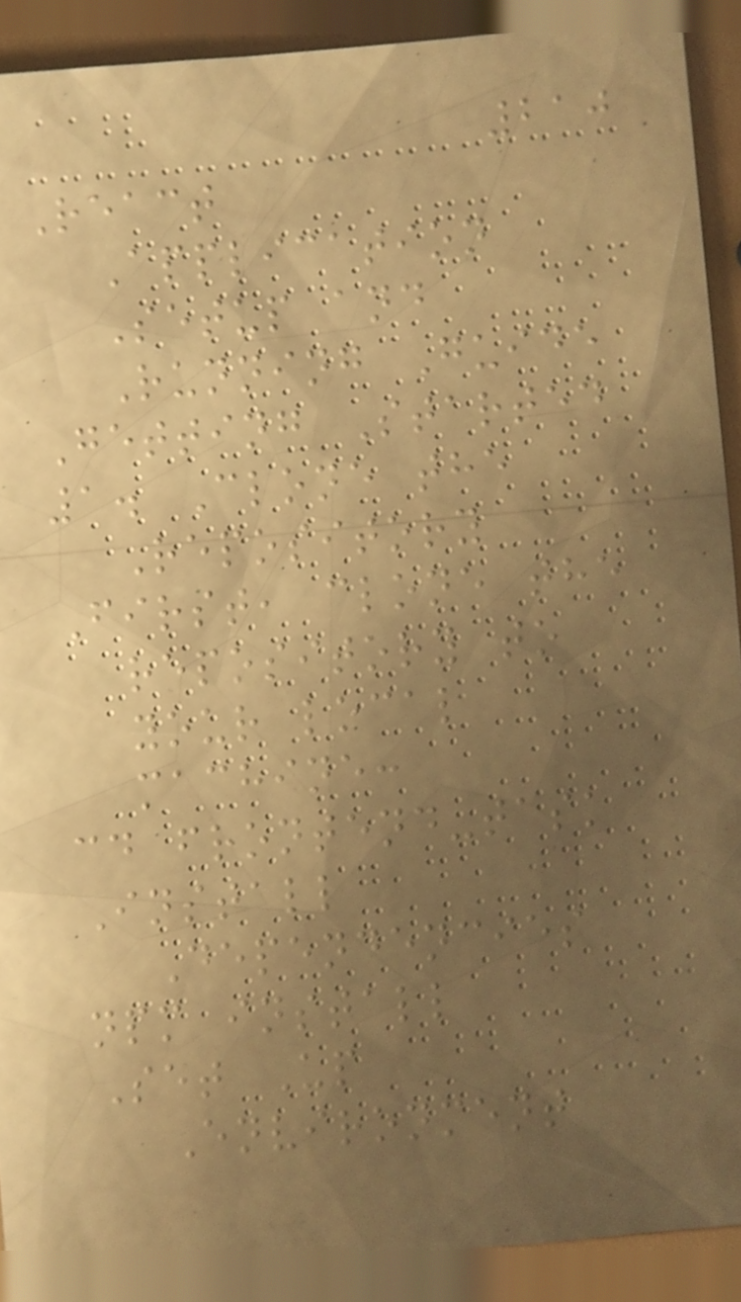210
React
Application
Setup and
Running Guide
Getting Started
1. Clone the
Repository
First, clone the
repository to
your local
machine:
cd frontend-task
Install
Dependencies
npm install
Set Up
Environment
